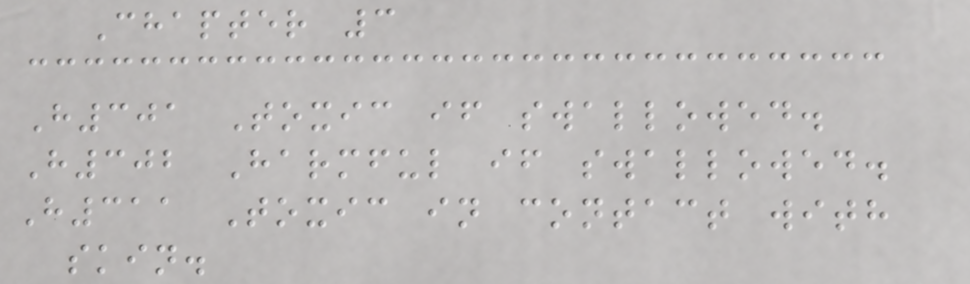Chapter 3
H301 Toxic if swallowed.
H302 Harmful if swallowed.
H311 Toxic in contact with
skin.
